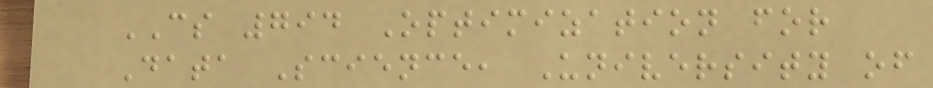CS 794 Optimization for
Data Science, University of
